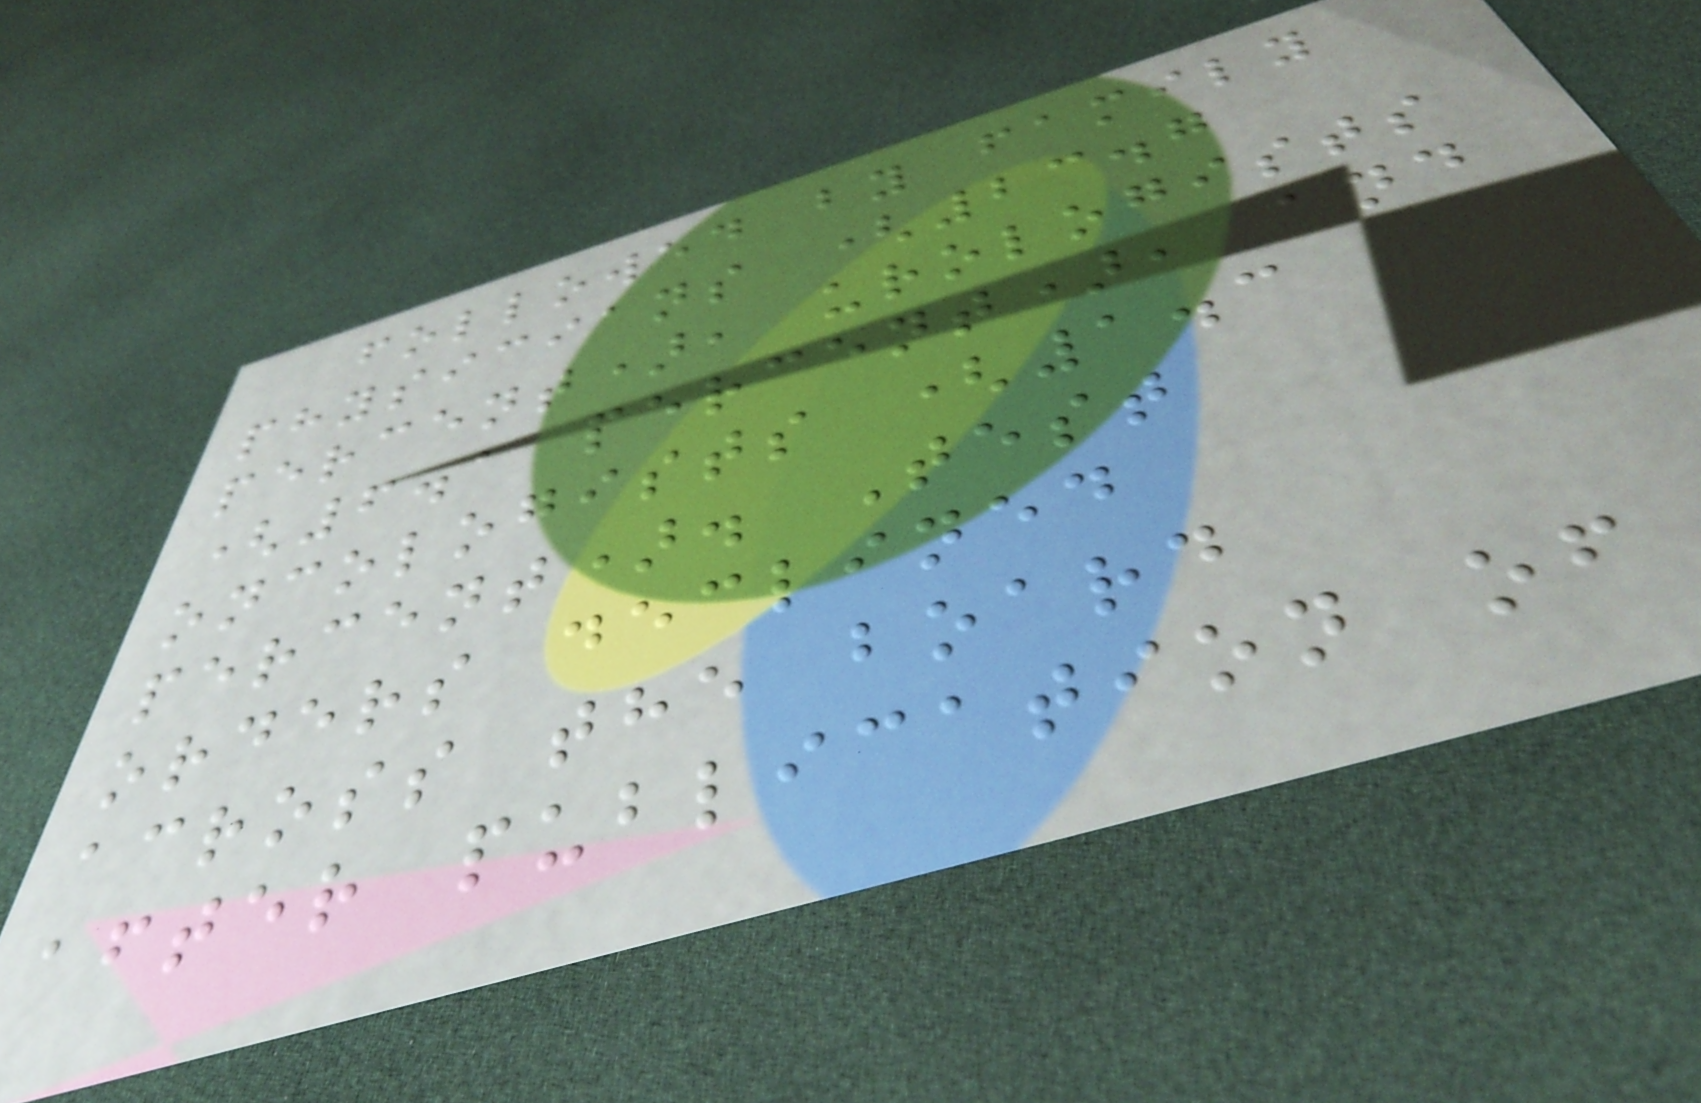followed by family
physicians (23.7
percent), urologists
(6.1 percent), and
oncologists (1.3
percent). Test
orders declined
across the board
after publication of
